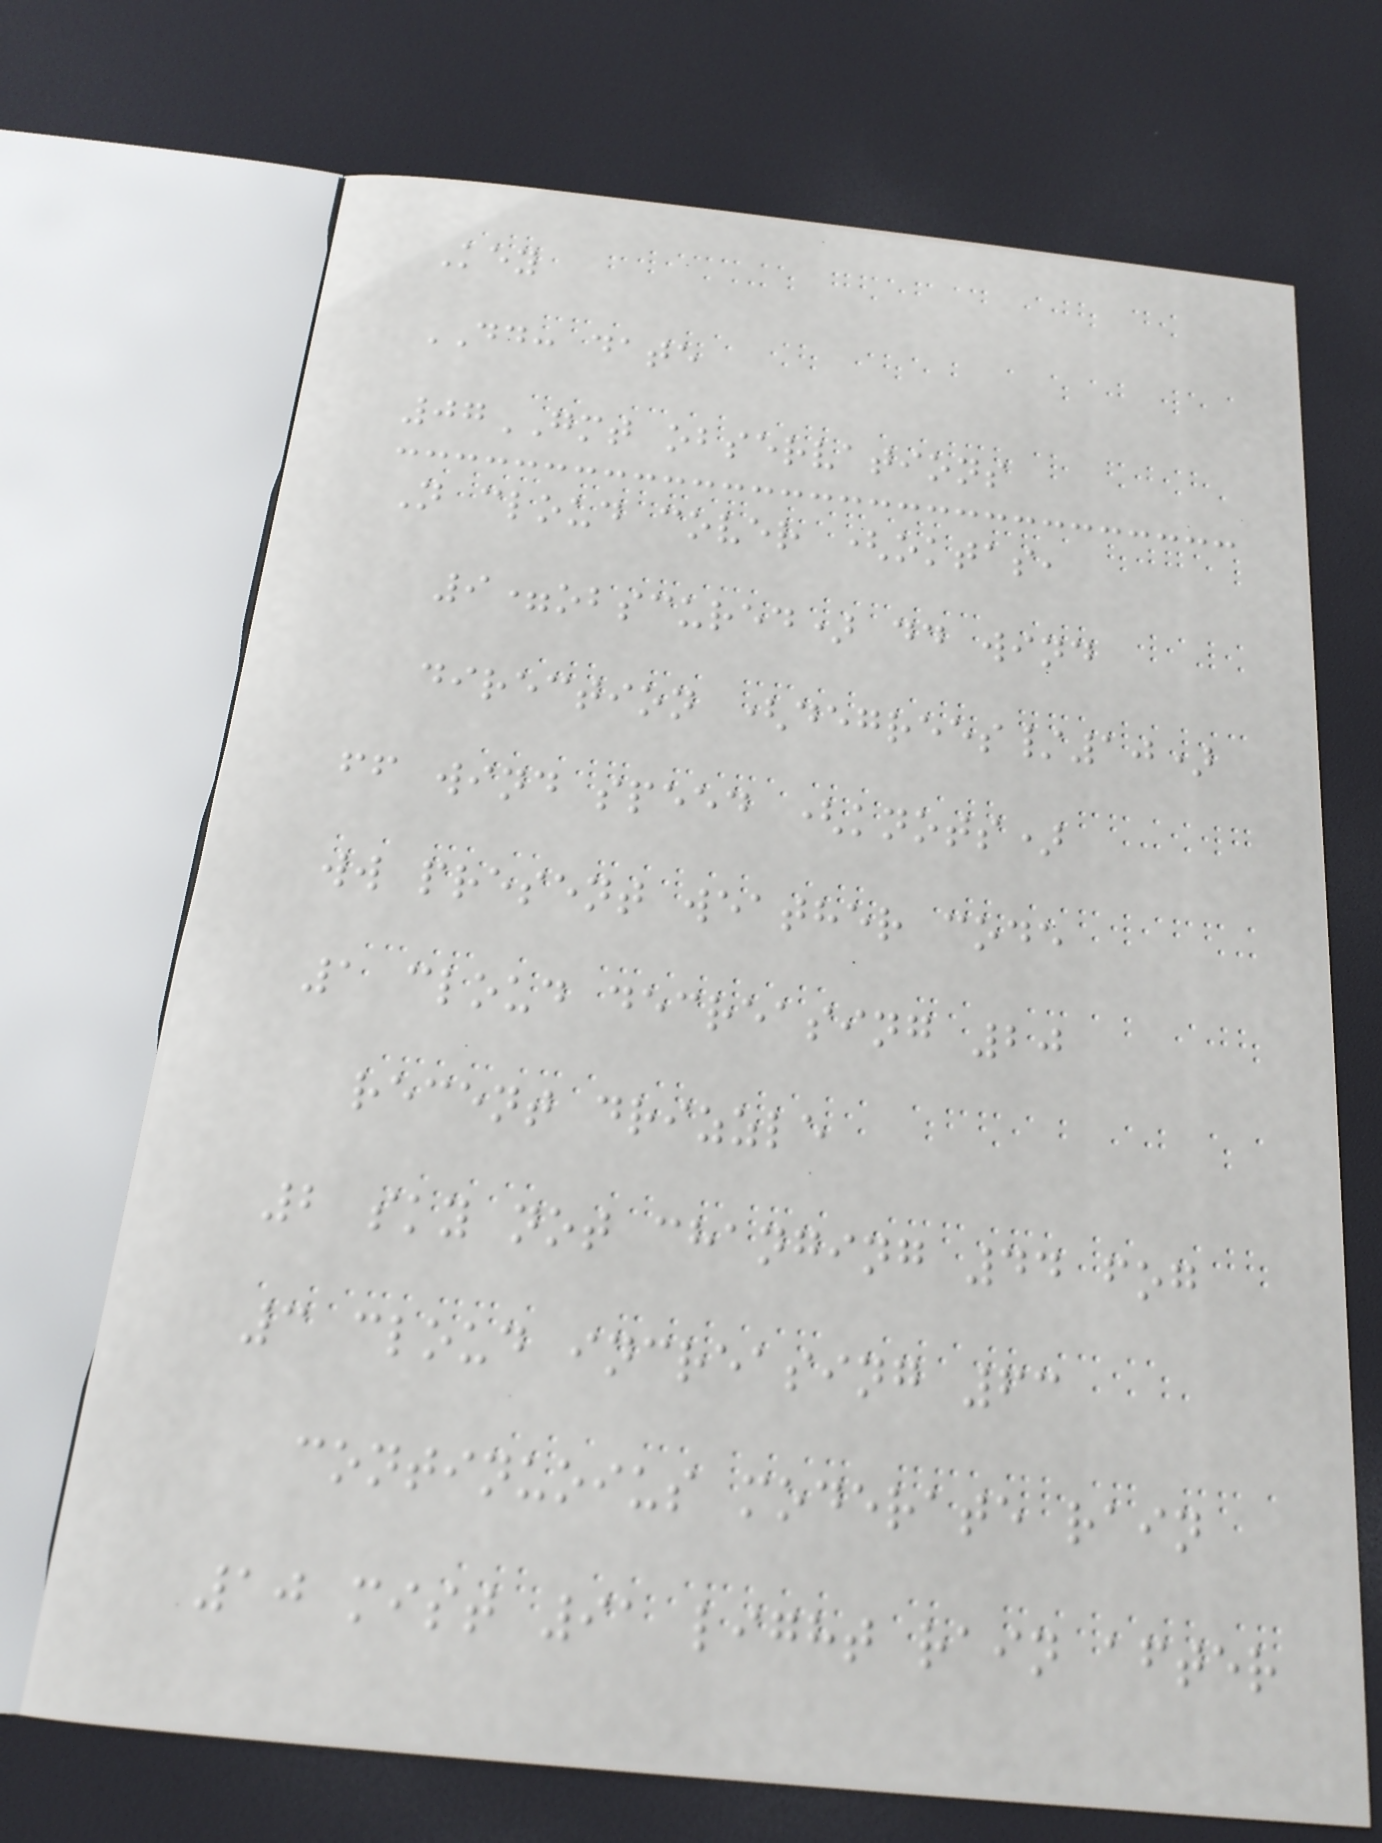Key
DD: date
07GMT observations
N cloud cover (oktas,
9=obscured) dd wind
direction (degrees/10)
ff wind speed (knots)
ww present weather code
1 cloud decreasing 20
recent drizzle
2 sky not changing 44 fog
3 cloud increasing 63
continuoius moderate rain
10 mist 91 light rain after
